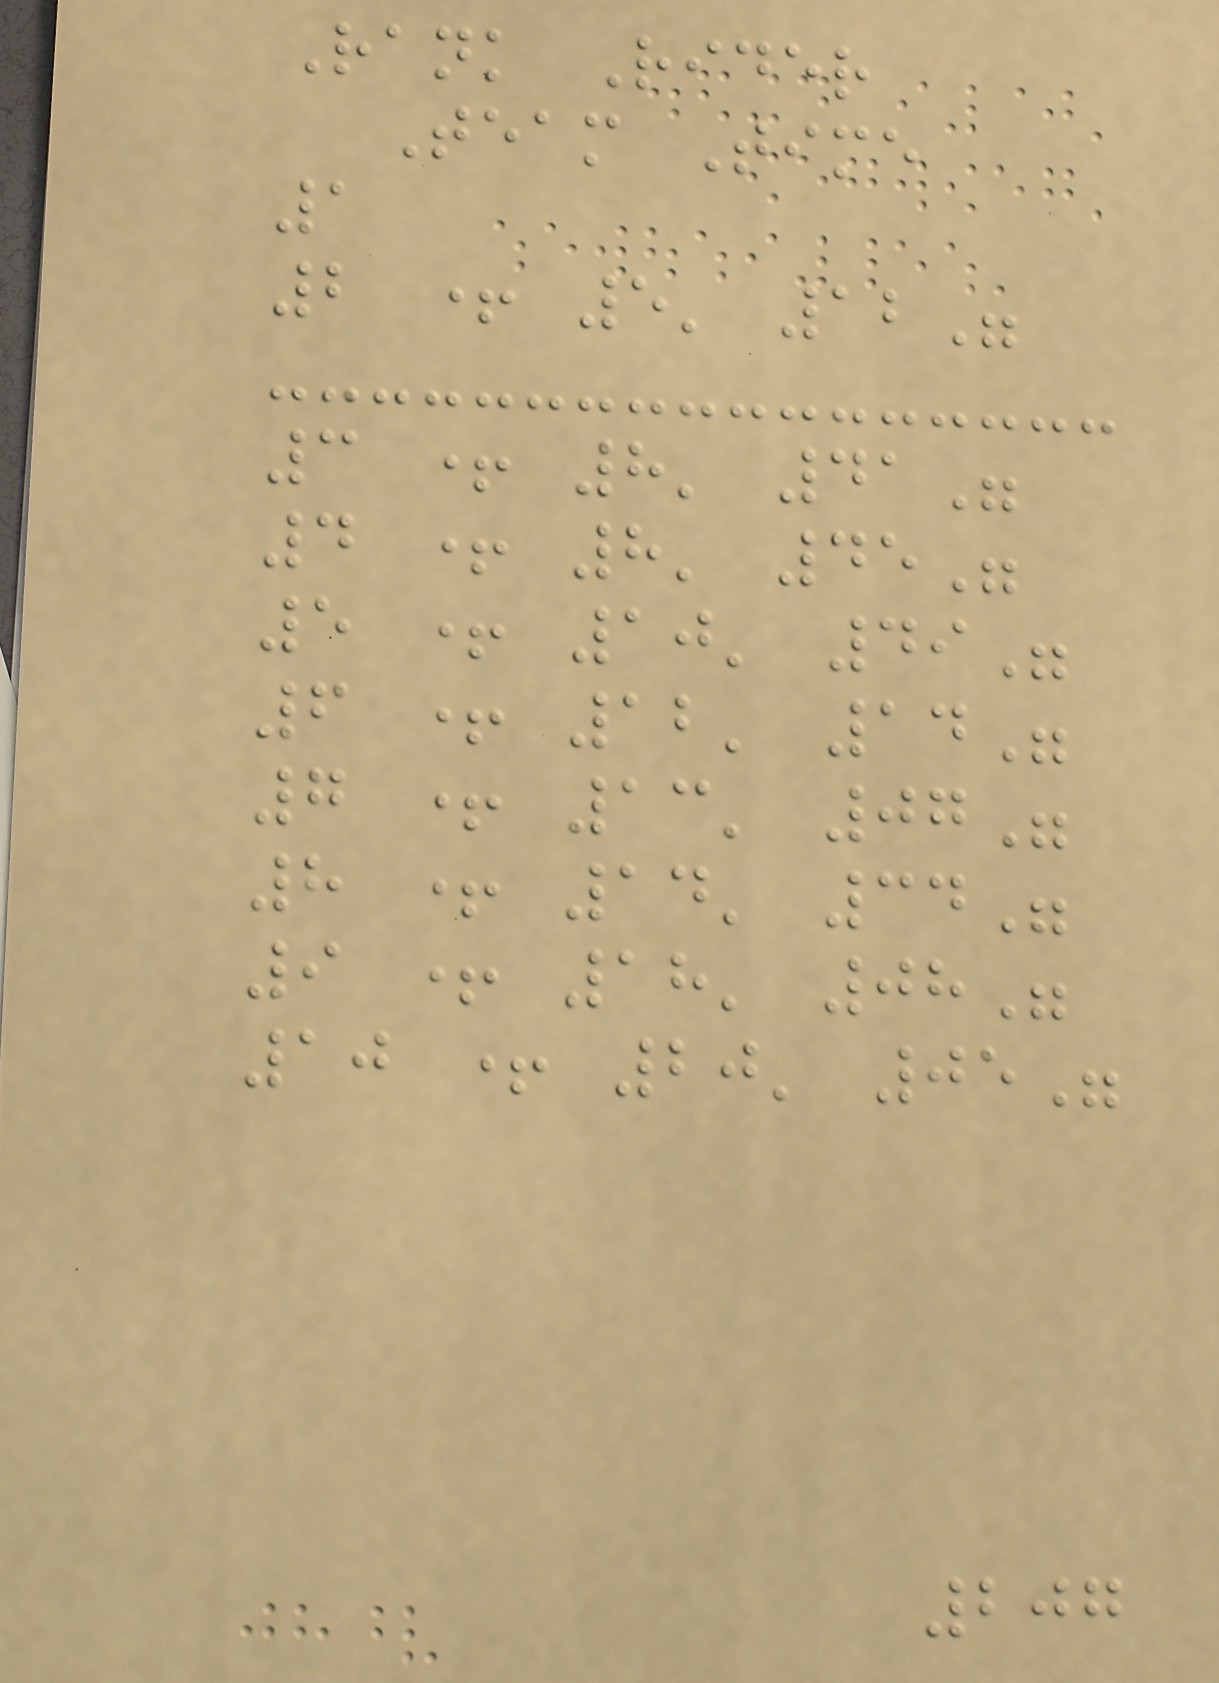Rank Rider
Team Time
1
2 + 5' 12"
3 + 8' 41"
4 + 8' 45"
5 + 10' 49"
6 + 12' 14"
7 + 13' 07"
8 + 14' 34"
9 + 18' 08"
10 + 20' 05"
207
